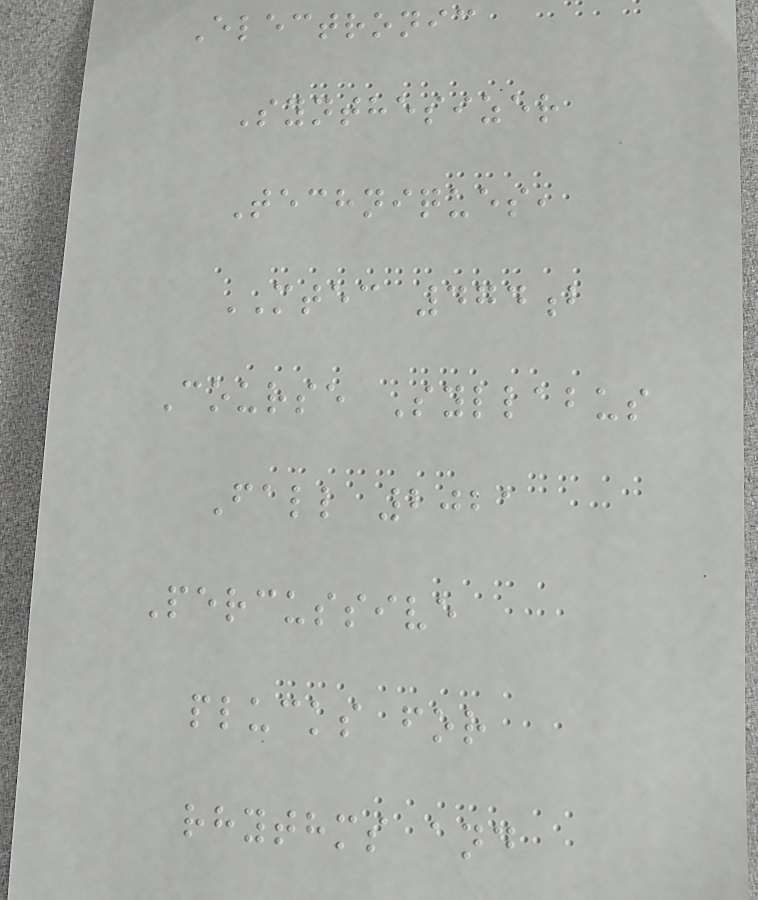Electronic
Synthesizer
Techniques,
MTEC 474b
Course Syllabus
Fall 2021
Percussive
plucks for
rhythms and
